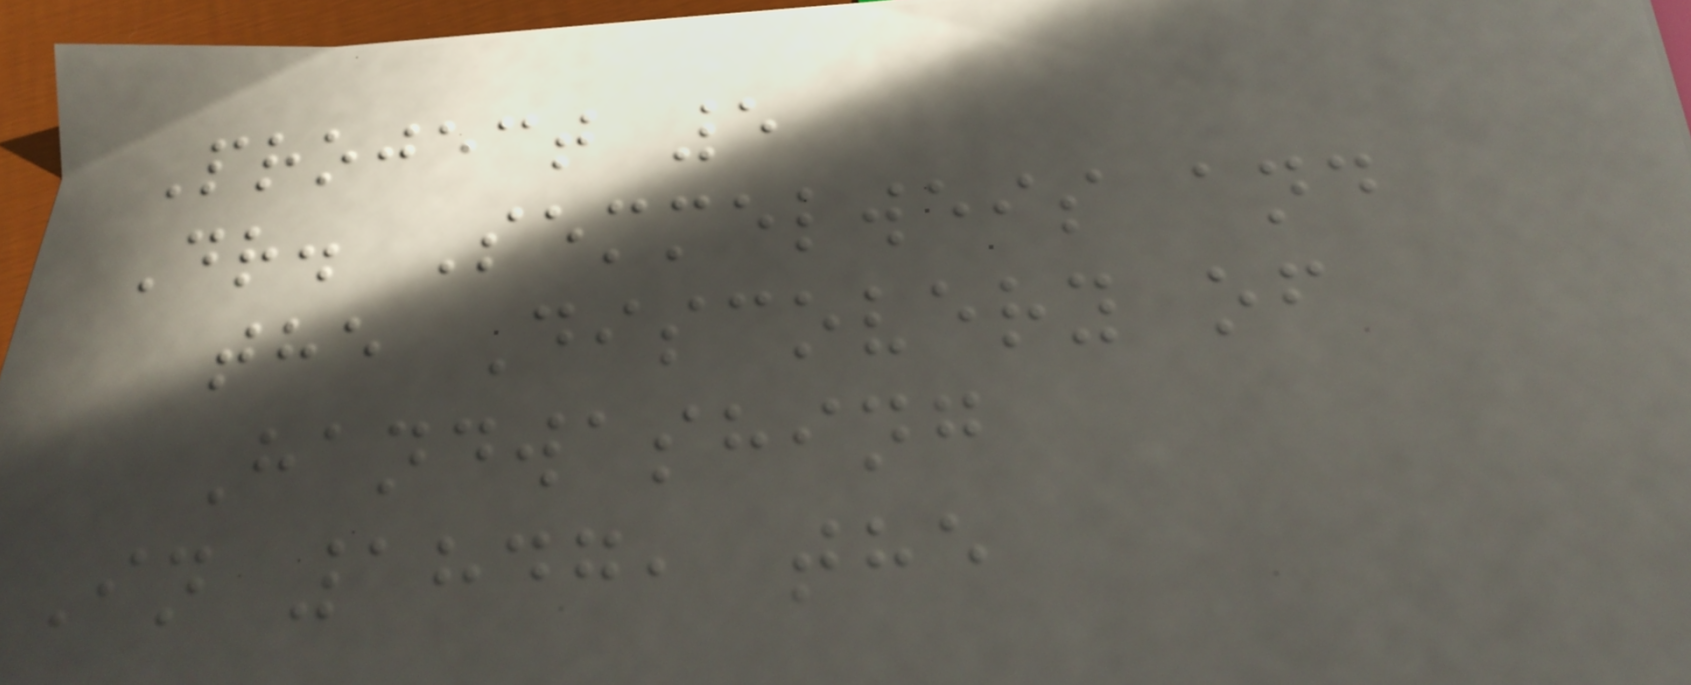Project 5
Dr. Semmelweis and
the Discovery of
Handwashing
In 1847, the
